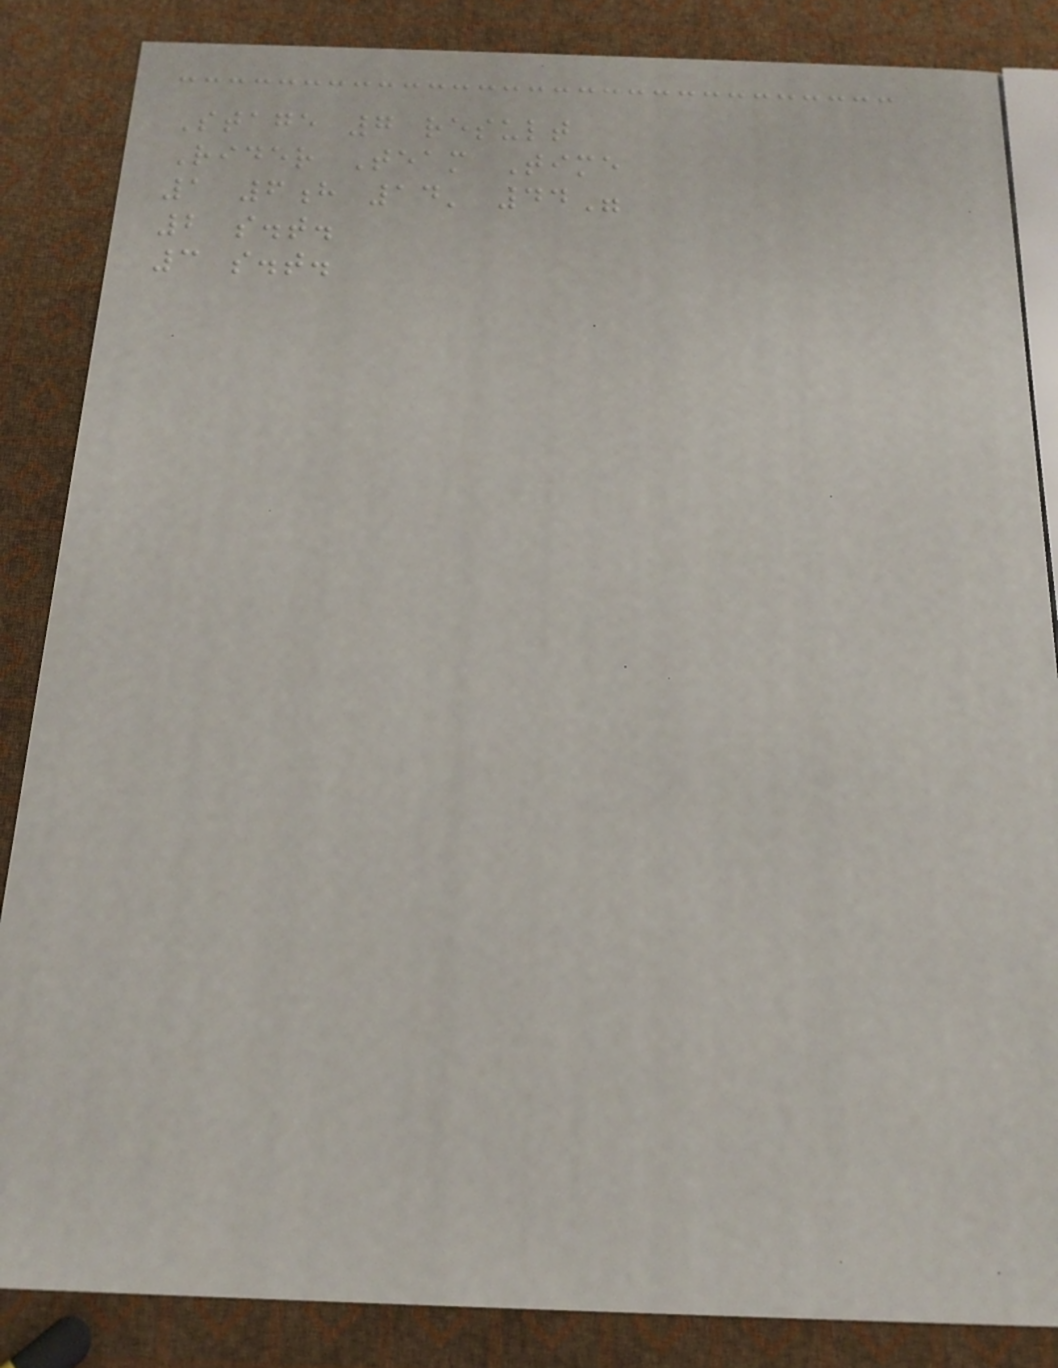Stage 7 result
Rider Team Time
1 6h 14' 44"
2 s.t.
3 s.t.
